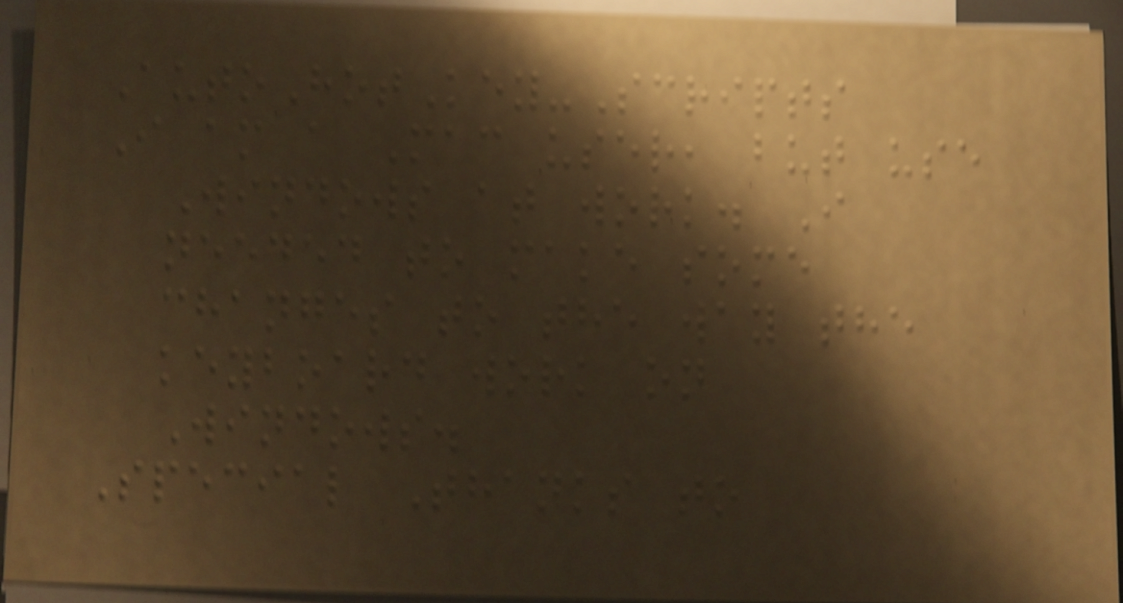AutoHotKey-Scripts
I am a Mac user, but use
Windows at work. I
needed to make some
changes to the way the
keyboard work on
Windows.
Special Thanks to
